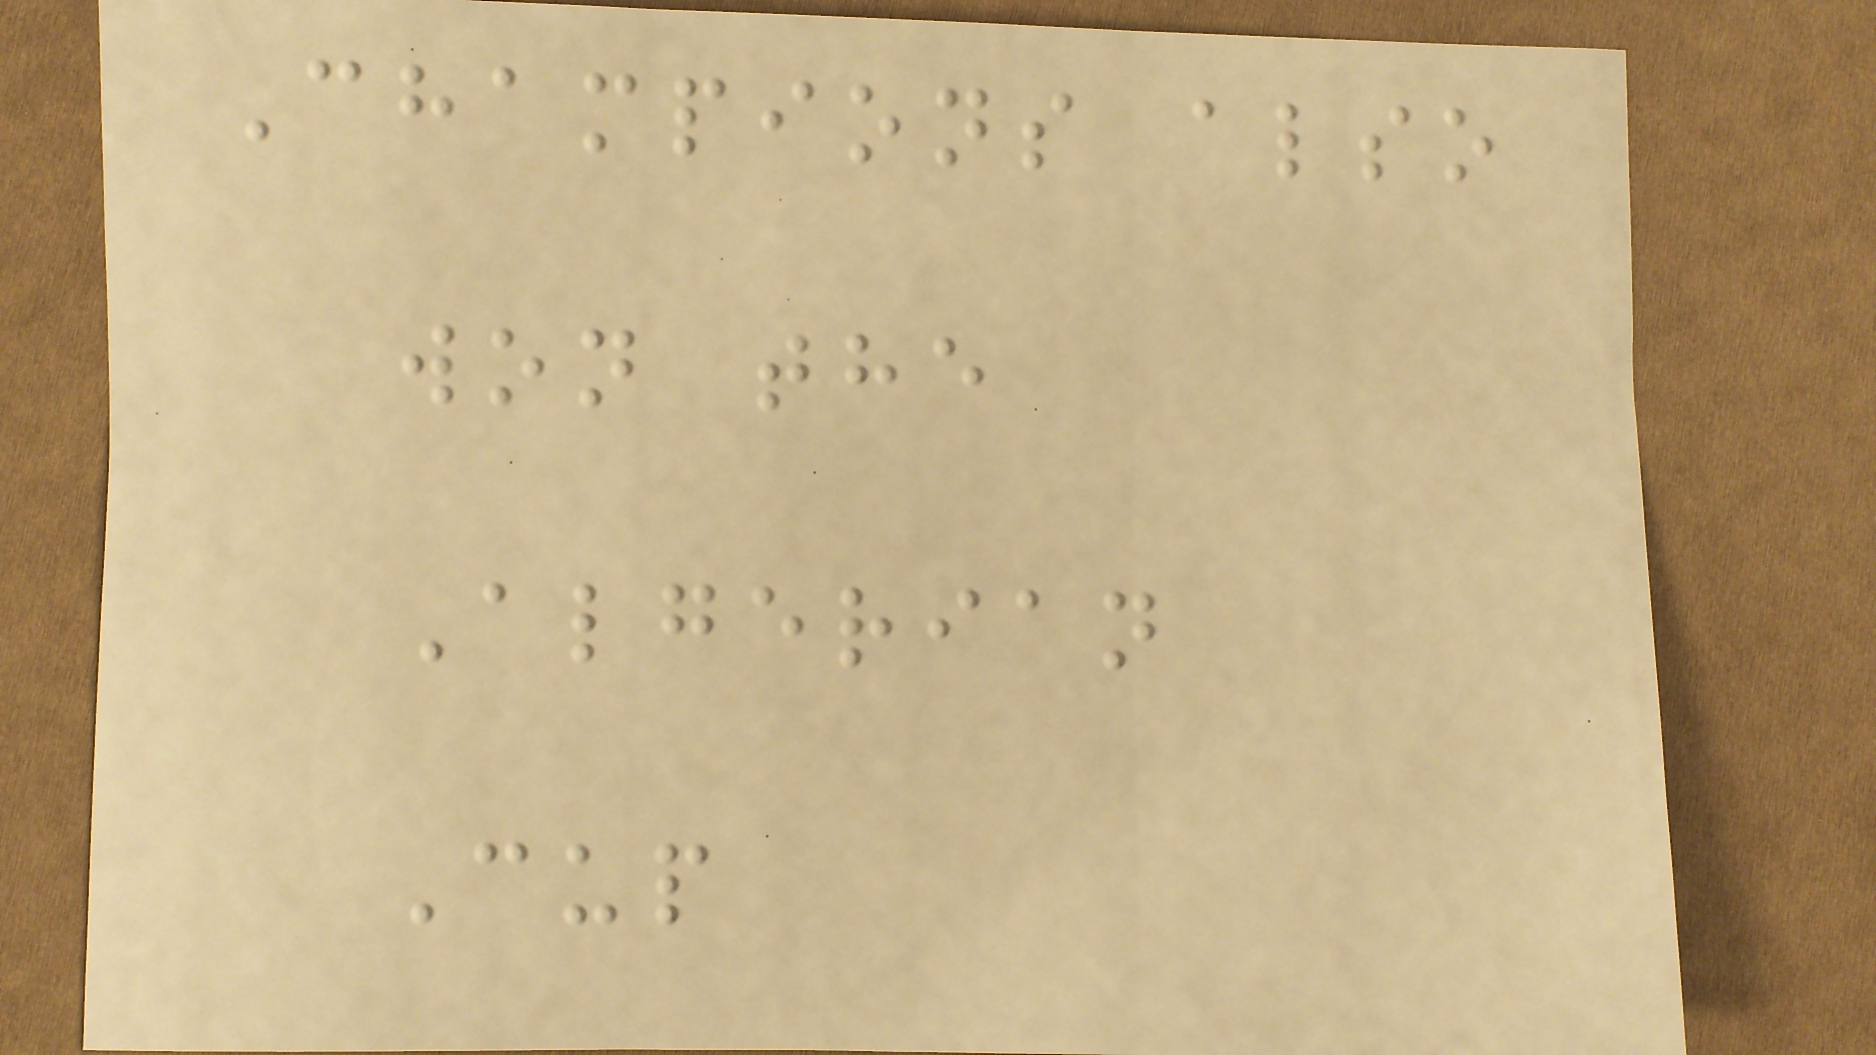Champions also
won the
Algerian
Cup
